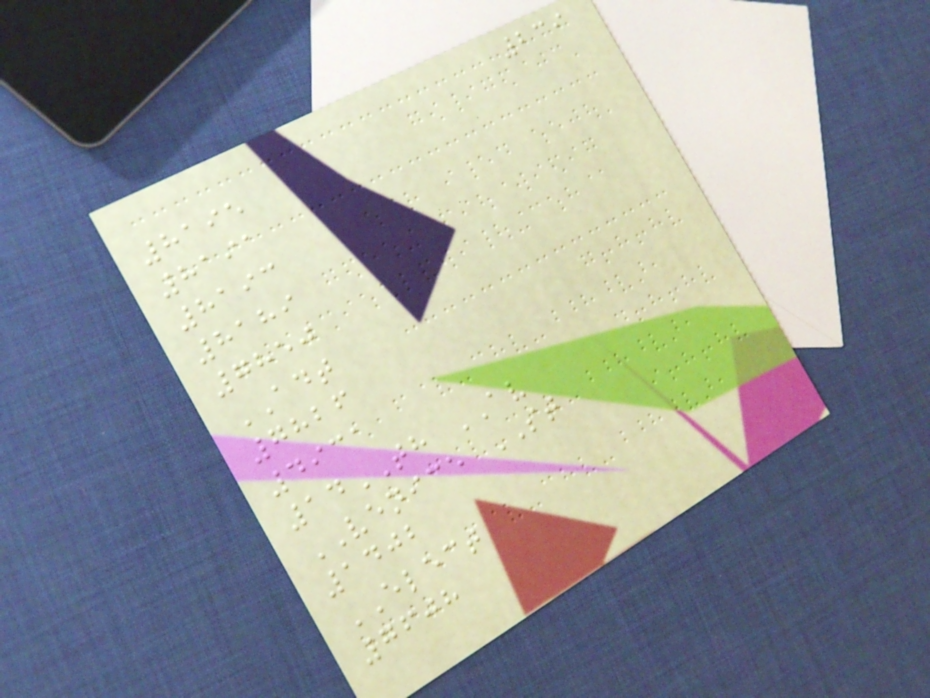239
8195
8191
8193
8189
7850
ADT
7826
4931
14TH AV
VENICE ST
1402
ELECT
7608
